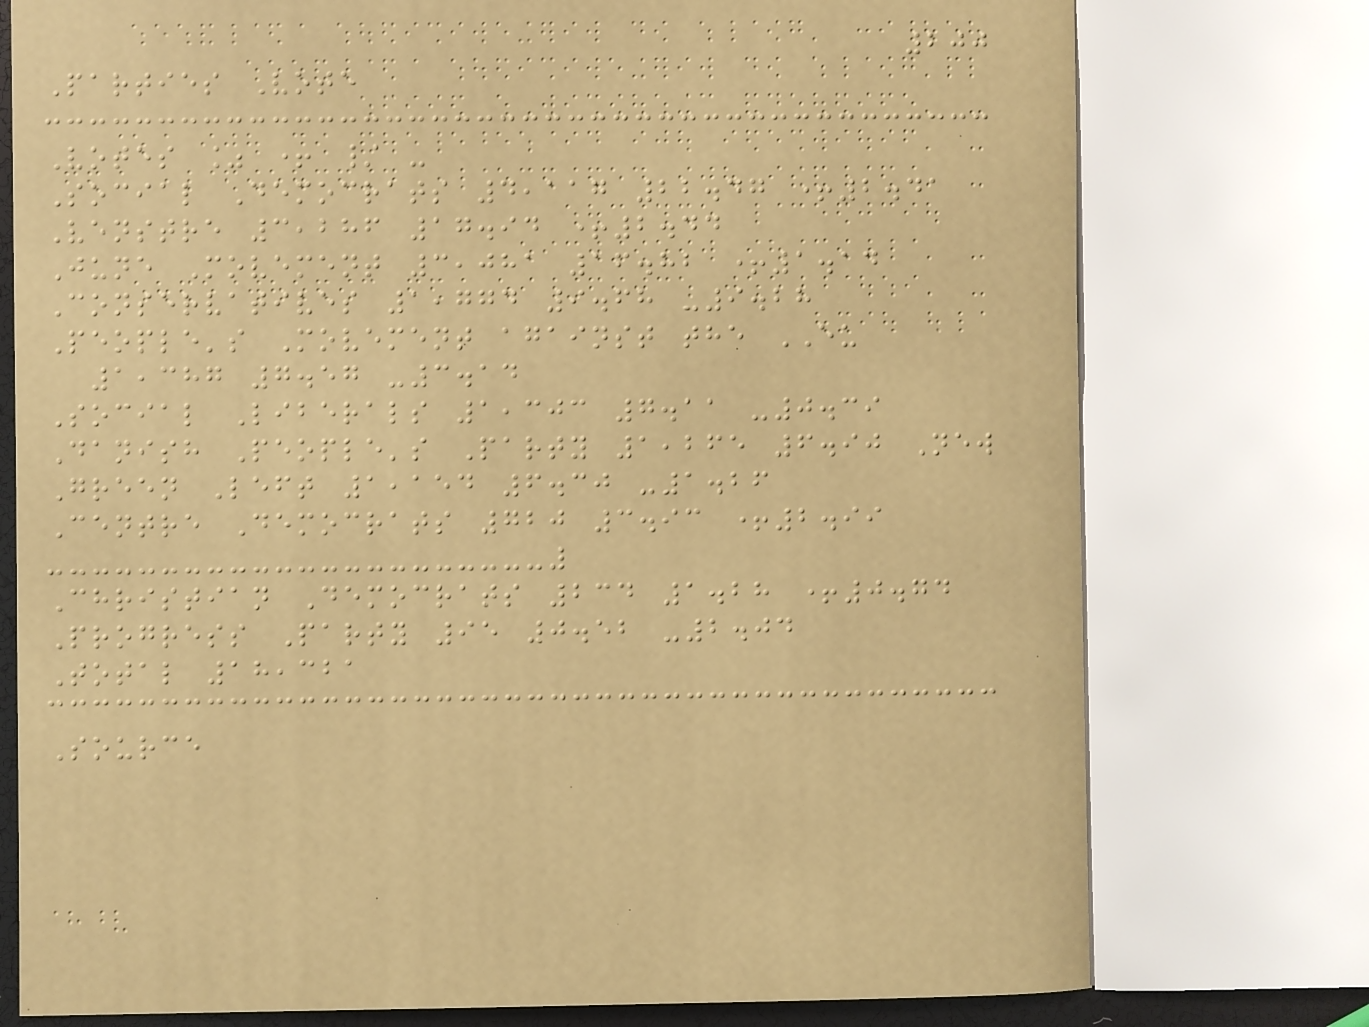200
Parties Vote
Votes % + / -
Social Democrats 4,117 22.47 +2.41
Venstre 3,286 17.94 +2.44
June Movement 3,081 16.82 +1.14
Conservatives 1,774 9.68 -9.28
People's Movement against the EU
1,387 7.57 -3.14
Social Liberals 1,303 7.11 -0.39
Danish People's Party 1,265 6.90 New
Green Left 1,154 6.30 -1.26
Centre Democrats 720 3.93 +2.99
Christian Democrats 234 1.28 +0.74
Progress Party 95 0.52 -2.04
Total 18,321
Source
